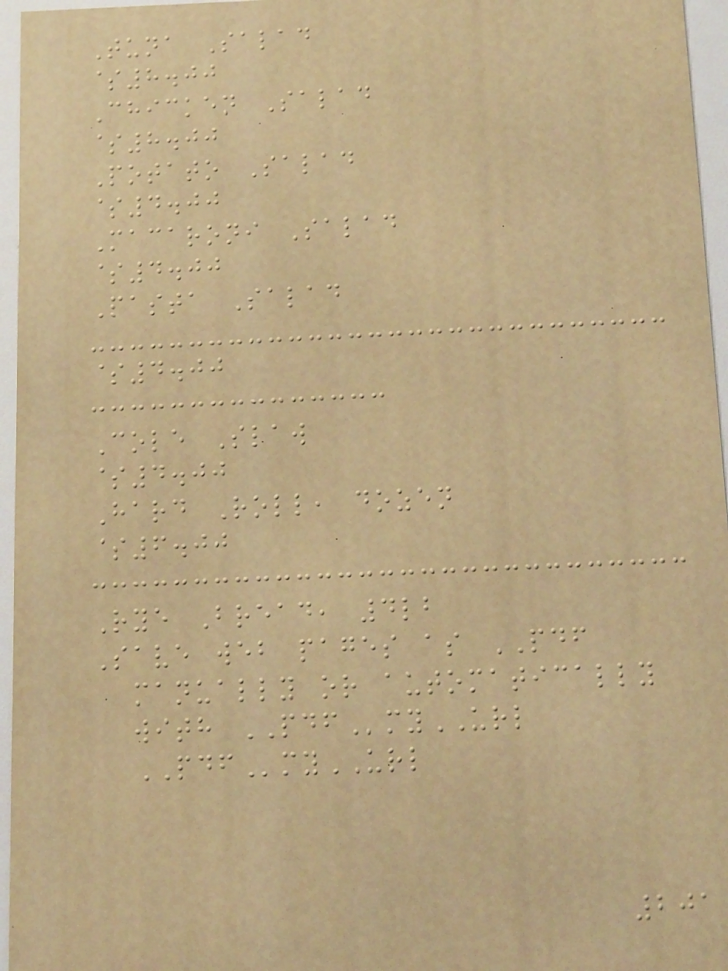Tuna Salad
$8.00
Chicken Salad
$8.00
Potato Salad
$4.00
Macaroni Salad
$4.00
Pasta Salad
$4.00
Cole Slaw
$4.00
Hard Roll, dozen
$6.00
Rye Bread, 4lb
Save web pages as PDF
manually or automatically
with PDFmyURL
PDFmyURL
201
